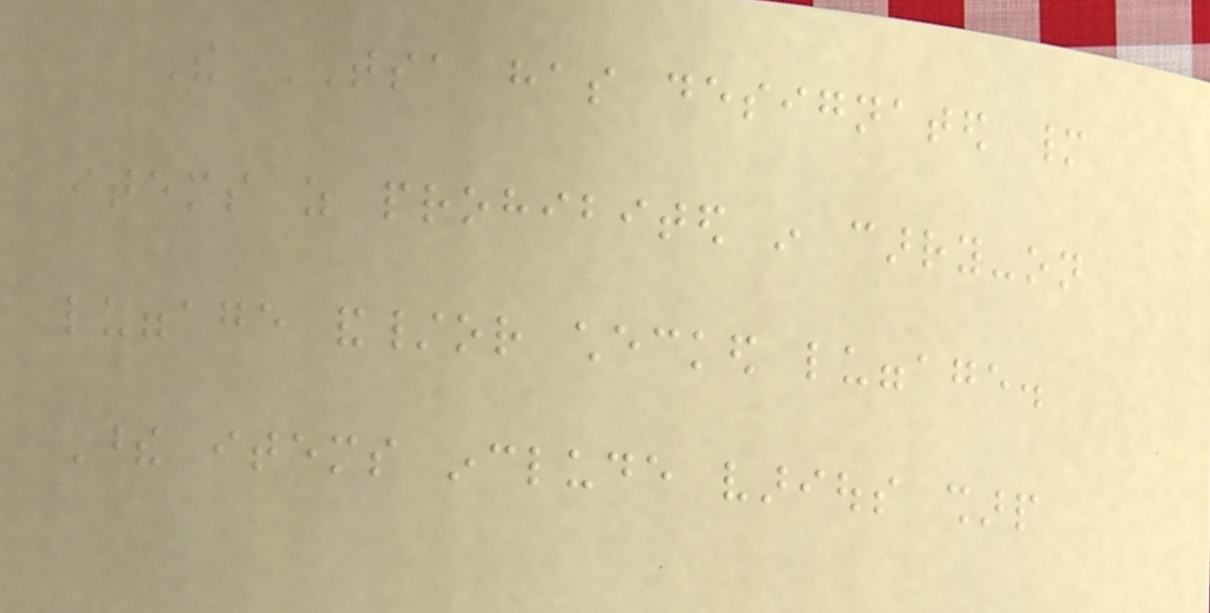The TSA has designated many
items as prohibited in carry-on
luggage and/or checked luggage.
These items include various sharp
